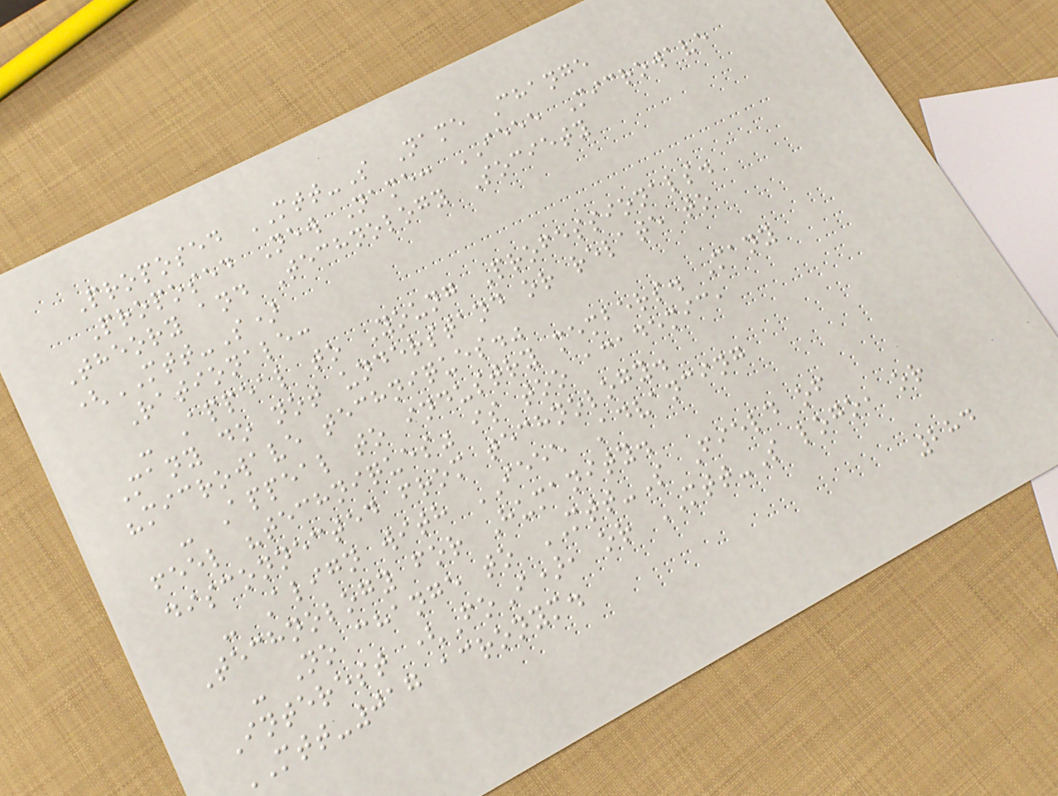Proposed MTT-S Name Change
Proposed New Name: IEEE Microwave
Theory and Technology Society
(MTT-S)
Rationale:
- Appeal to Young Professionals.
Many do not understand or relate to
"microwave techniques."
- Appeal to industry members. Many
feel "techniques" is too academic,
disconnected from technology.
- Align with IEEE Advancing
Technology for Humanity.
- No change to MTT-S Field of
Interest (FoI), or MTT-S logo, or
MTT-017 acronym.
284
